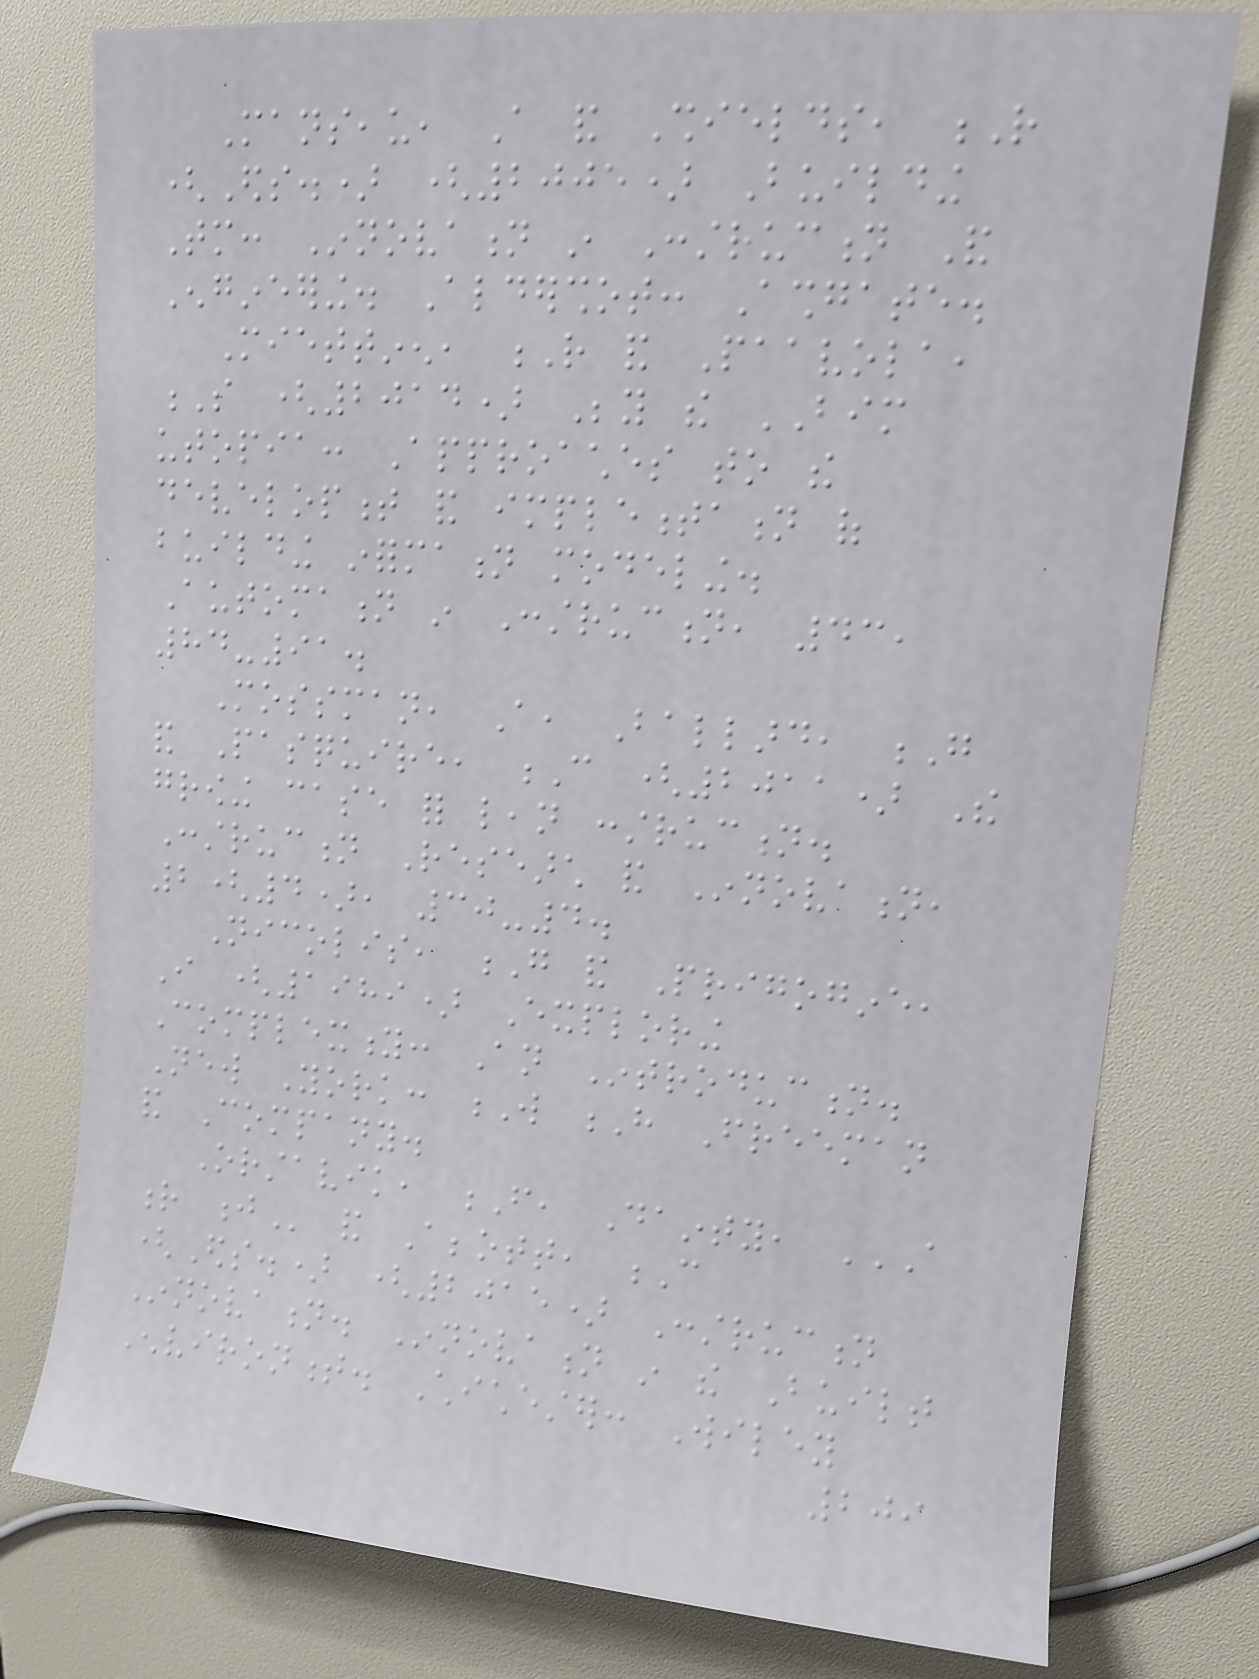Manseau, A and Shields, R
(Eds.) (2005) Building
Tomorrow: Innovation in Construction And
Engineering. Aldershot: Ashgate.
Miettinen, R and Paavola,
S (2014) Beyond the BIM
utopia: Approaches to the
development and implementation of
building information modeling.
Automation in Construction, 43,
84-91.
Mossman, A, Ballard, G
and Pasquire, C (2011) The
growing case for lean construction.
Construction Research and Innovation,
2(4), 30-4.
Nicolis, G and Prigogine,
I (1989) Exploring
Complexity: An Introduction.
New York: W H Freeman
and Company.
Orstavik, F, Dainty, A
R J and Abbott, C
(Eds.) (2015) Construction
Innovation. Innovation in the Built
Environment. Chichester: Wiley
209
